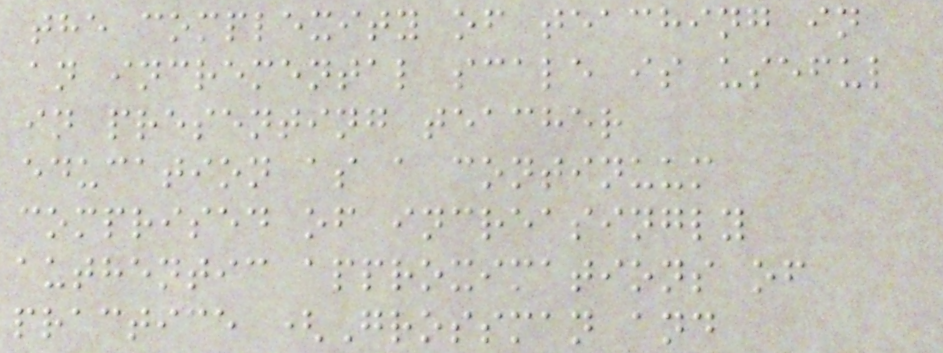the complexity of teaching in
an incremental scale is useful
in presenting teacher
education as a continuum
comprised of increasingly
authentic approximations of
practice (Grossman and
